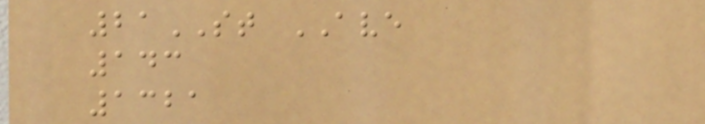21ST AVE
143
1321
